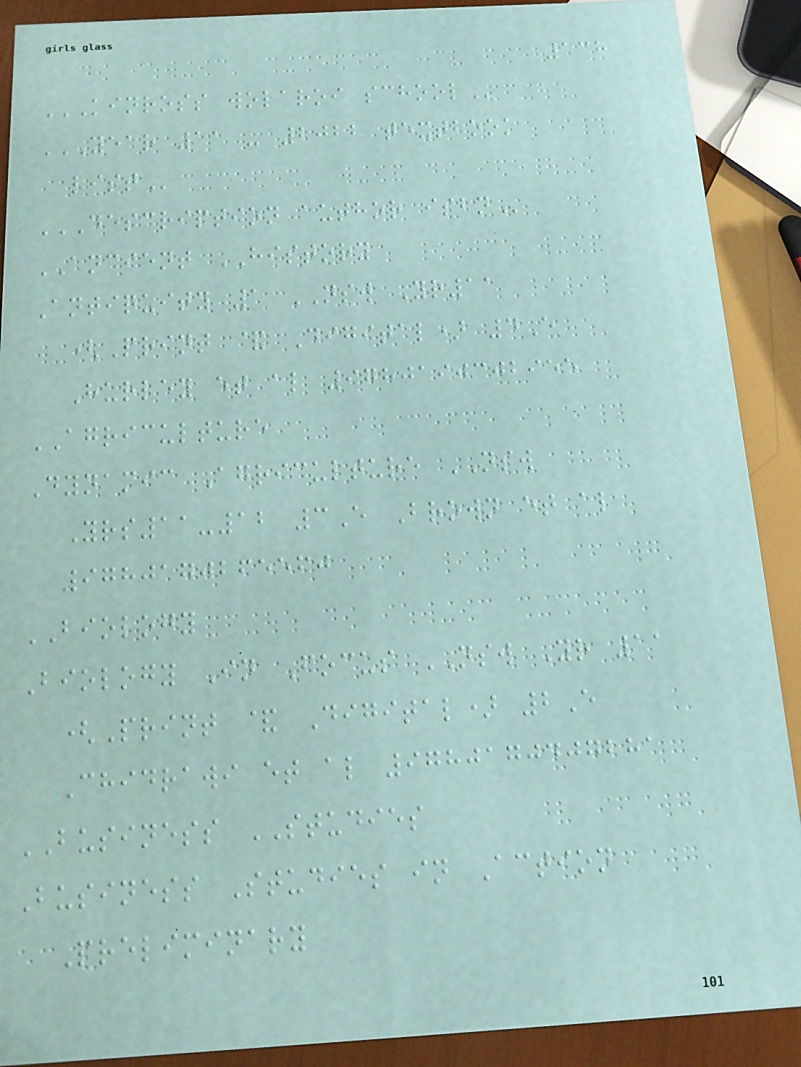138
KINROSS WOLAROI SCHOOL
YEAR 11 - 2022 TEXTBOOK
LIST
DESCRIPTION AUTHOR ISBN
ANCIENT HISTORY
Antiquity 1 NSW Yr11
(Print & Digital) 4E
Hurley et al 9780190302955
AGRICULTURE
Dynamic Agriculture NSW
Yrs11-12 3E Brown et al
9780170265560
BIOLOGY
Biology In Focus NSW Yr 11
(Print & Digital) 2E
Chidrawi et al 9780170407281
BUSINESS STUDIES
Business Studies in Action
Preliminary
